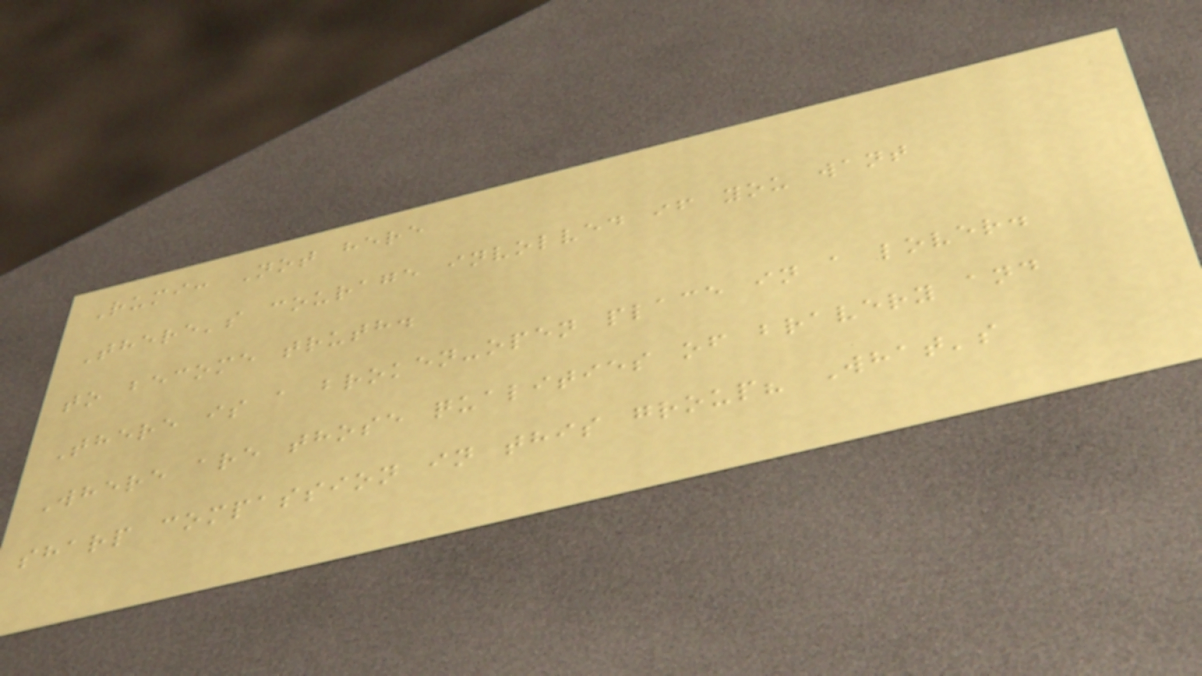Rumi: Not here
There's courage involved if you want
to become truth.
There is a broken-open place in a lover.
Where are those qualities of bravery and
sharp compassion in this group? What's
